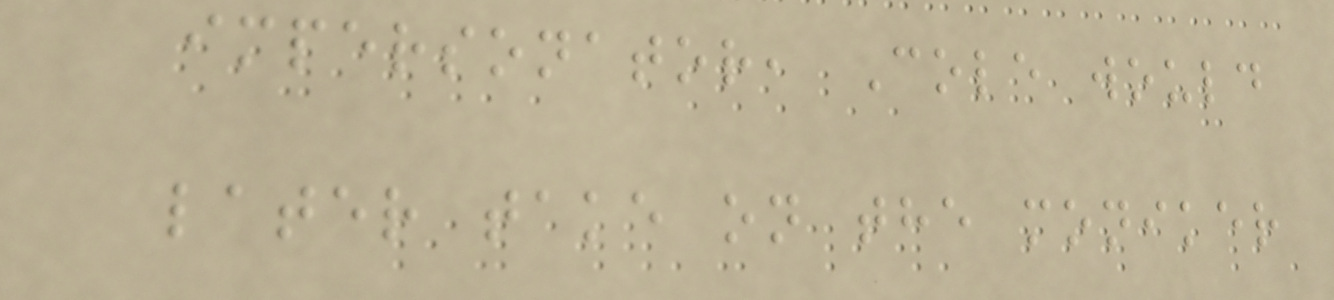impersonator, Cole would
later take on the moniker
